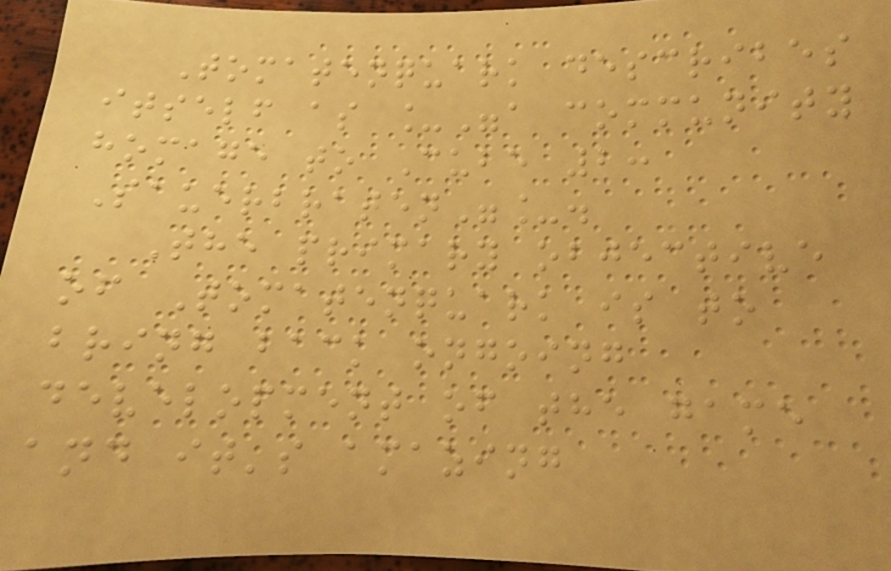Tomatenquark describes
itself as _"a community
homage to Cube 2:
Sauerbraten"_.
The primary objective
of Tomatenquark is to
bring back ongoing
development of the game
and it's amazing
